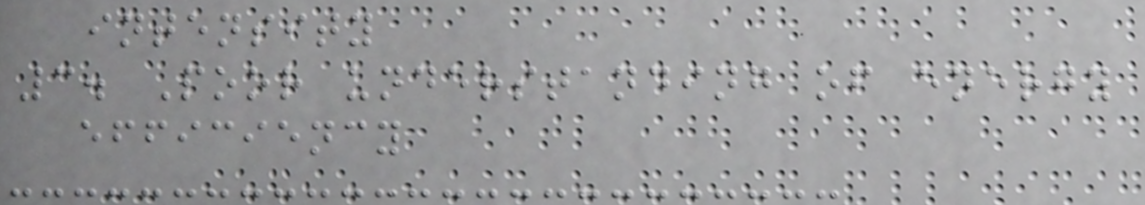intensity
3. Poor understanding of energy
efficiency
